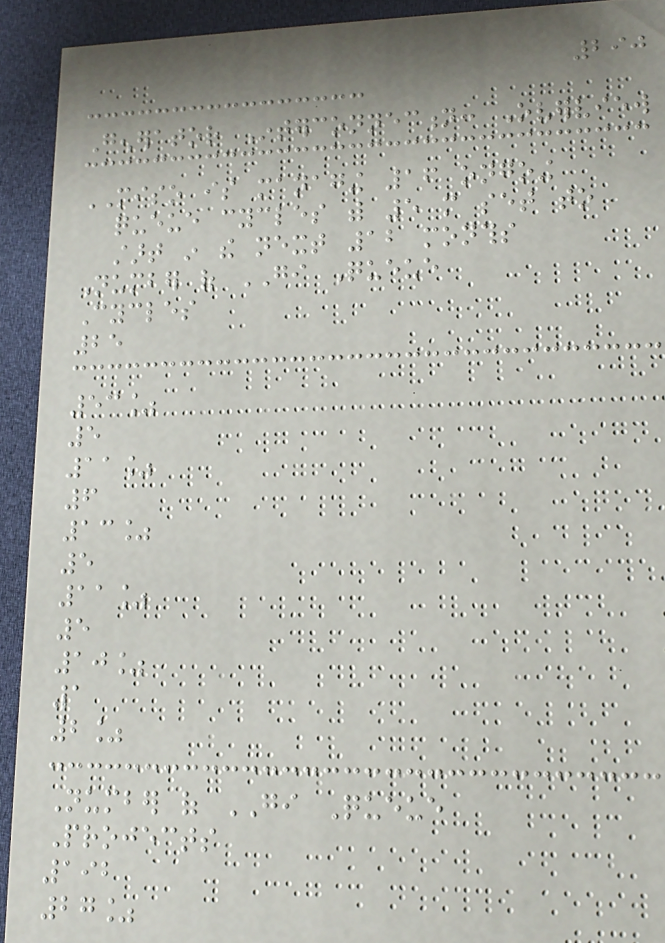290
Generator Interconnection: Overview
MISO is managing 16 ongoing
queue cycles with 5 more set to
start in the next 12 months
Number of GI Queue
Cycles
25
53%
5
11%
6
13%
5
11%
5
10%
1
2%
Number of GI Queue
Projects
192
27%
